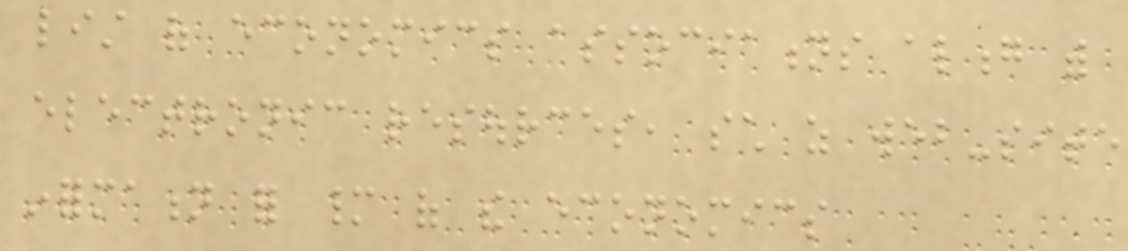list of economics associations along with
electronic resources, such as web-site
information for many of the economics
